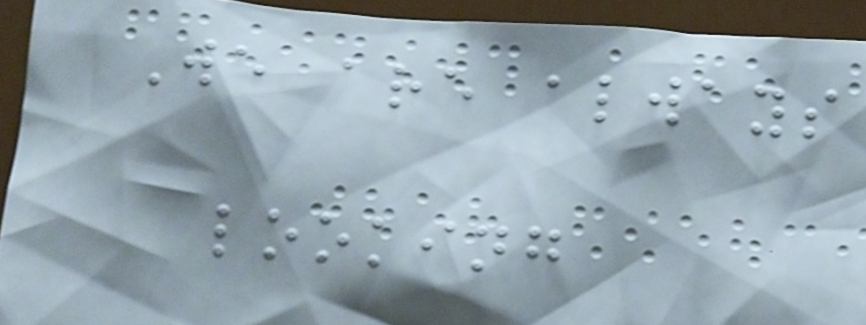We are always
looking
